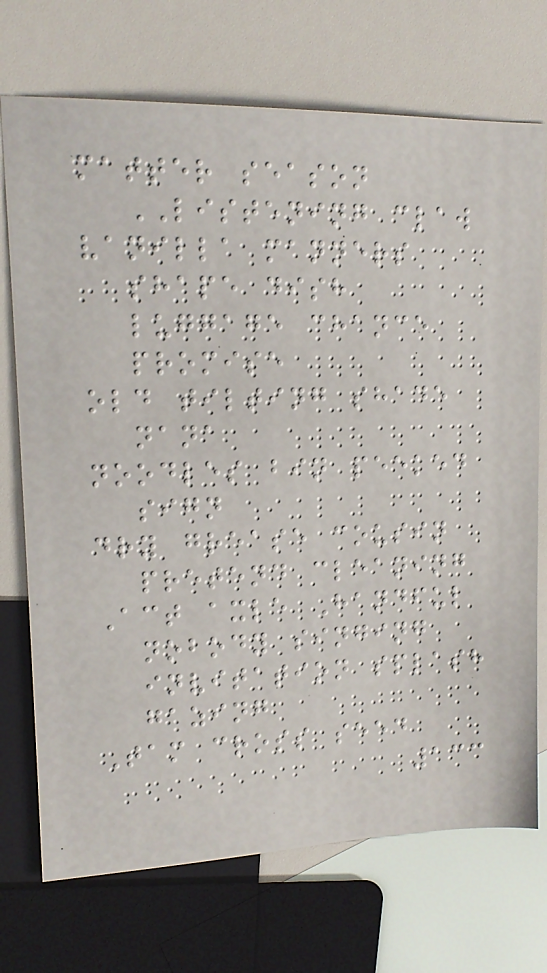matter season
LISTENING claw
vanilla manners
shape dish
luggage chance
promise
old tilting shade
nana
noodles bin peeked
sign
dry grease cousin
pretend cleaning
Act axle Handful
nobody singing
invitation splash
gazing
Tam cross seed
133
